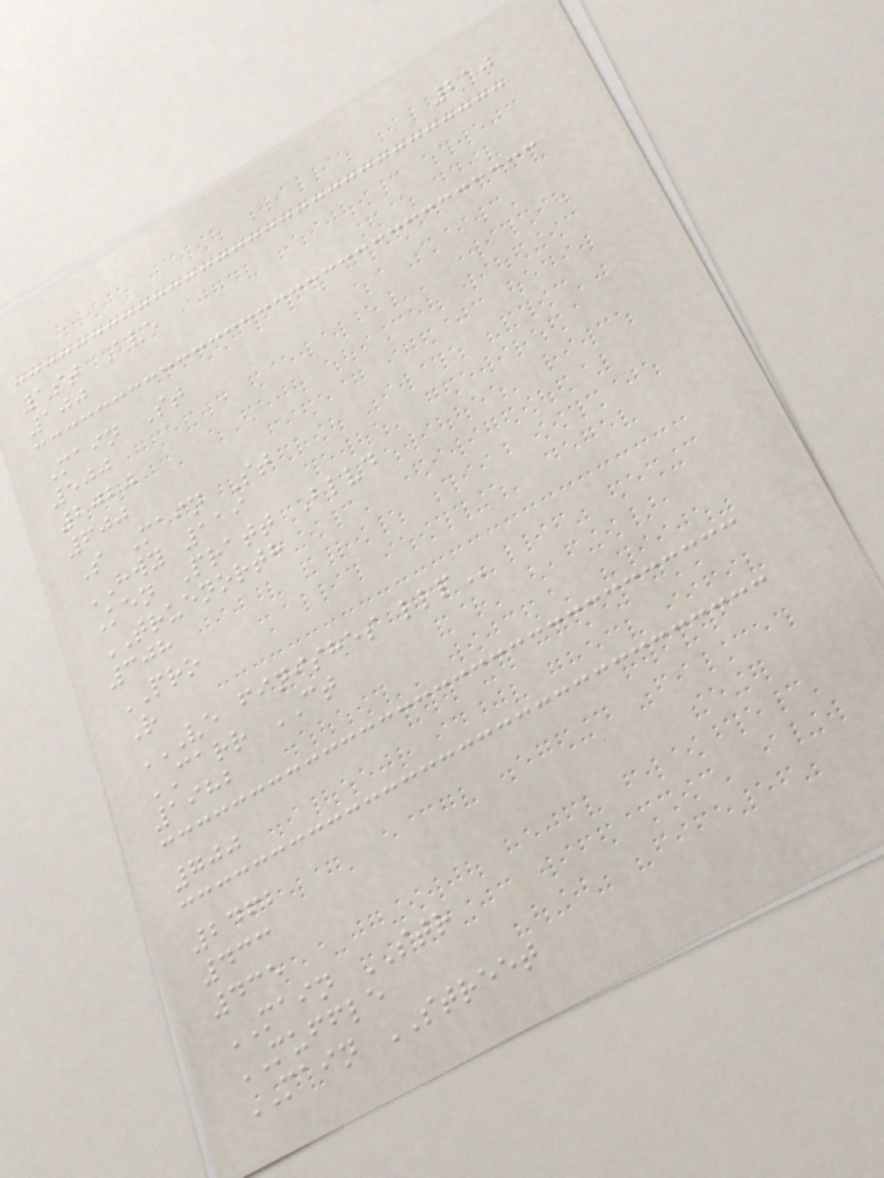210
1st Ave
100
Main St
500
2020
600
S Main St
HWY 119
Ken Pratt Blvd
TRUENORTH
308
PRO
R
VE FINISHES LLP
CARR CT
1982
700
2462
433
435
MAIN STR
MUFFLE
MAIN STREET
